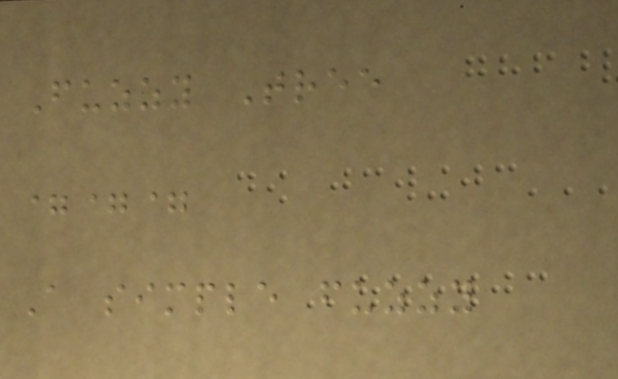Fuzzy Tree
===
A simple fuzzy
